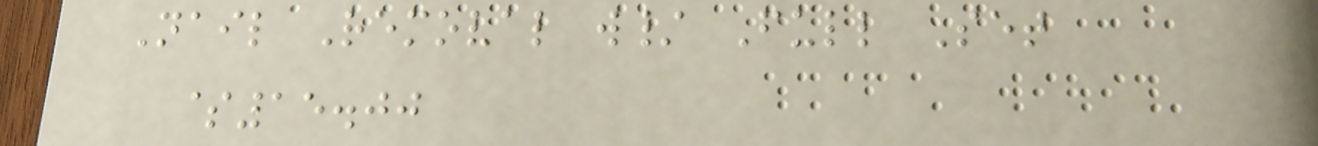Nail Removal w/ Full Set
$15.00
